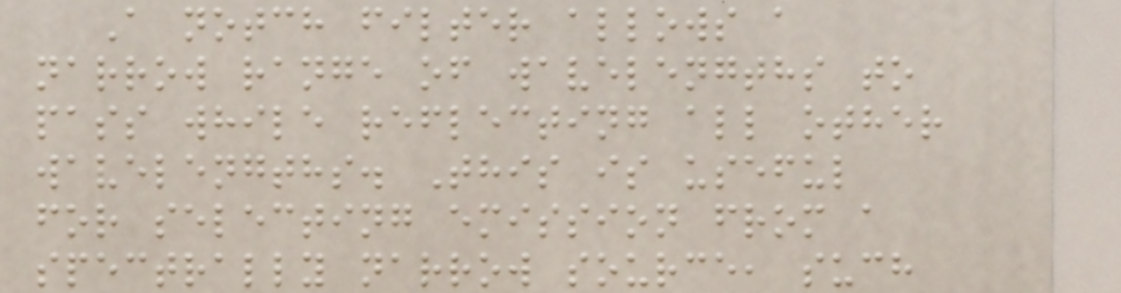A notch filter allows a
narrow range of wavelengths to
pass while reflecting all other
wavelengths. This is useful
for selecting emission from a
spectrally narrow source, such
